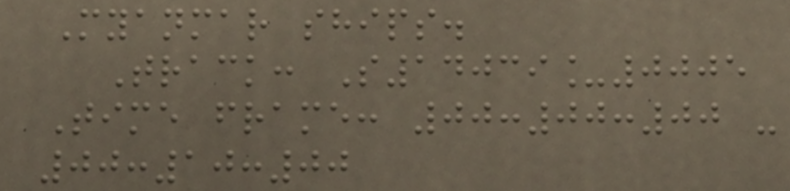Myanmar ships.
Track: S14039_0005
Time frame: 00:00:00 -
00:10:00
